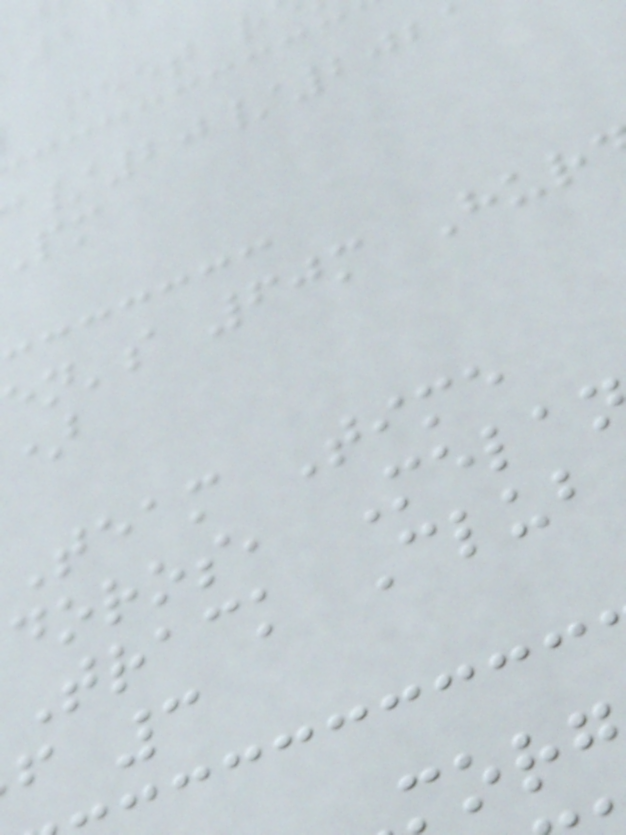en's 60m Hur
Team Time
doros, Mela
Track Club
f 3
